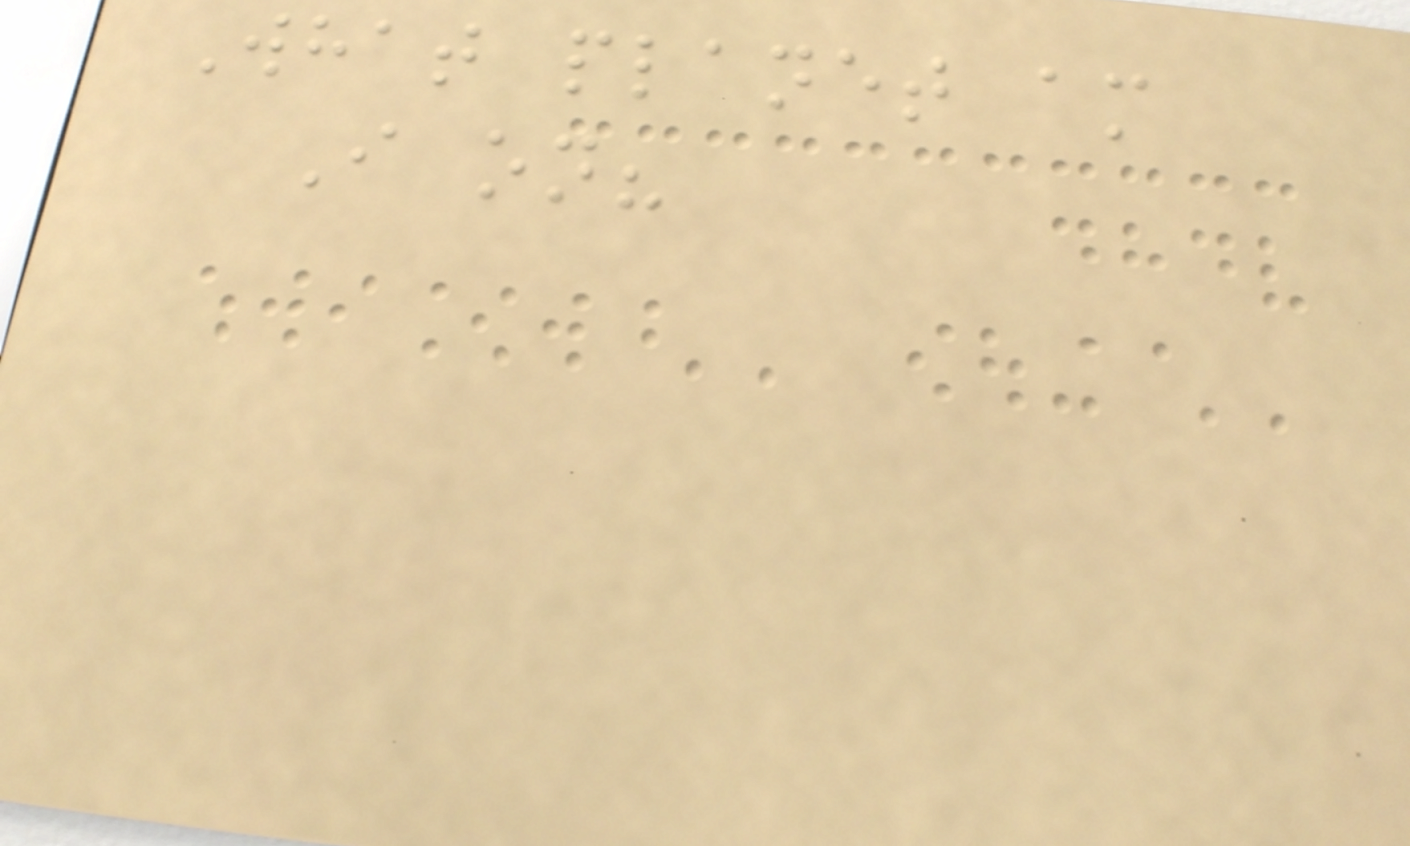What planet am
I on?
